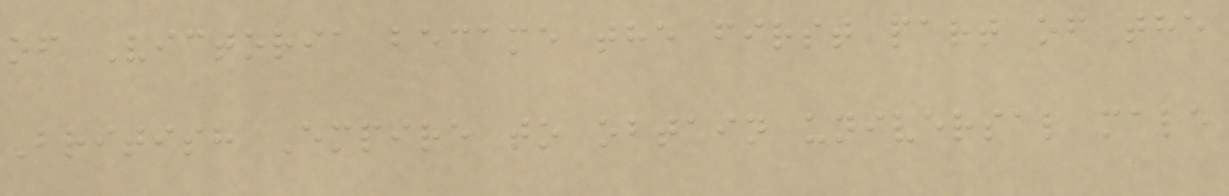of Victoria became the first part of the
British Empire to obtain universal male
